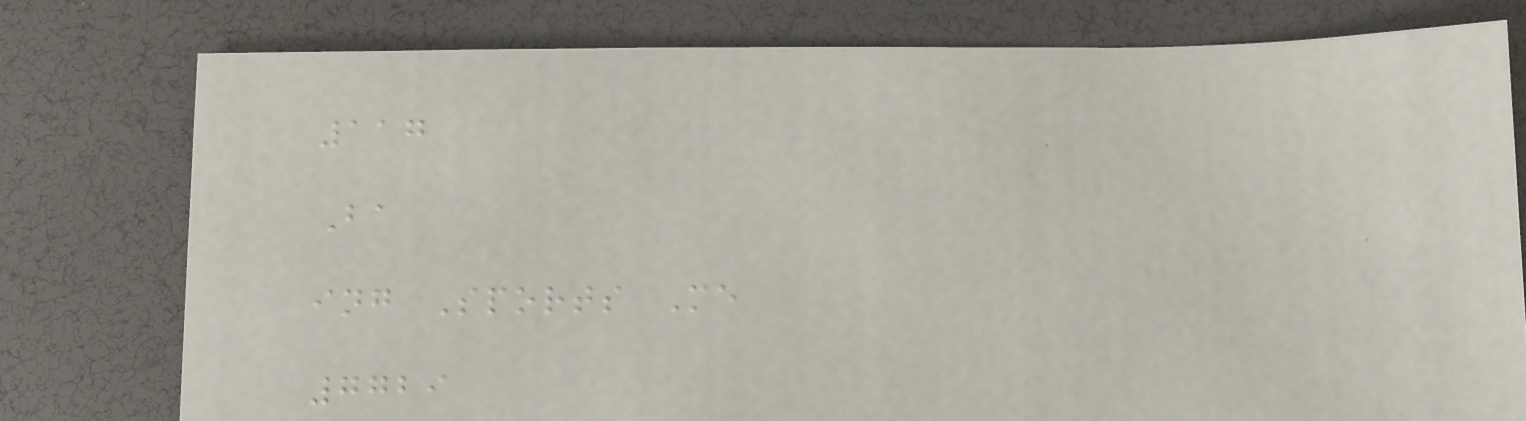117
Ba
ing Sports Me
7729
